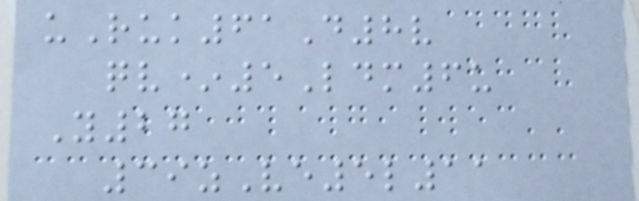uRuk61D8v
qv*5Ldm6u
Y27
39zVe5l11
